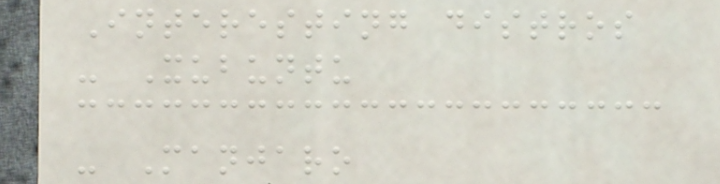Interesting distros
- Xubuntu
- Manjaro
